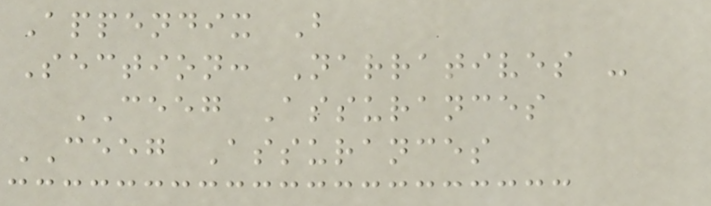Appendix B
Section: Narratives -
CEEG Assurances
CEEG Assurances
